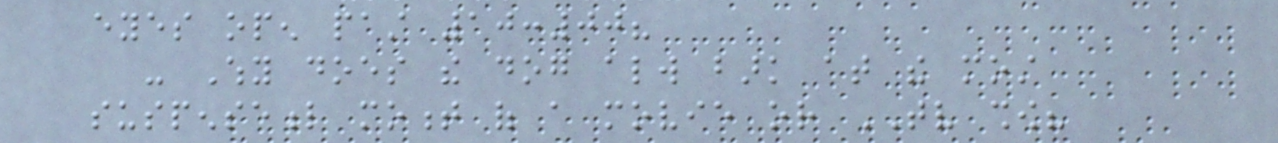eyes open past 10:00?
- Why does the dog always bark at the most
suspenseful moment of a movie or TV show?
